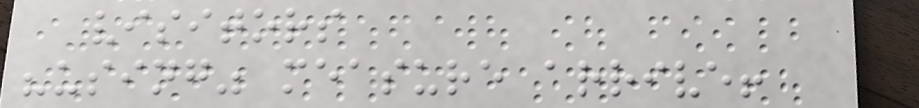visitors
"using" measure arrive!
